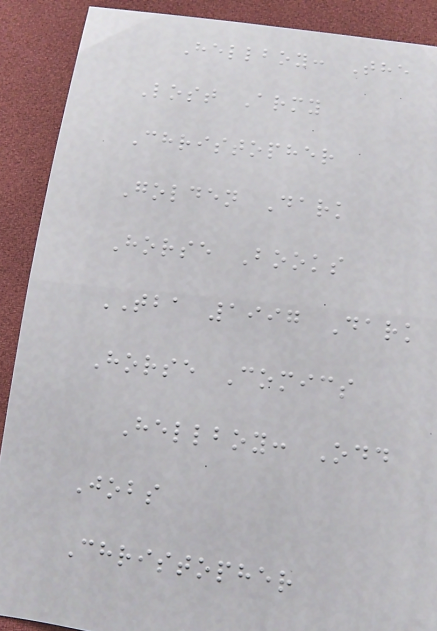Hellboy: The
Lost Army
Christopher
Golden Dark
Horse Books
TBA 1997 Dark
Horse Comics
Hellboy: Odd
Jobs
Christopher
